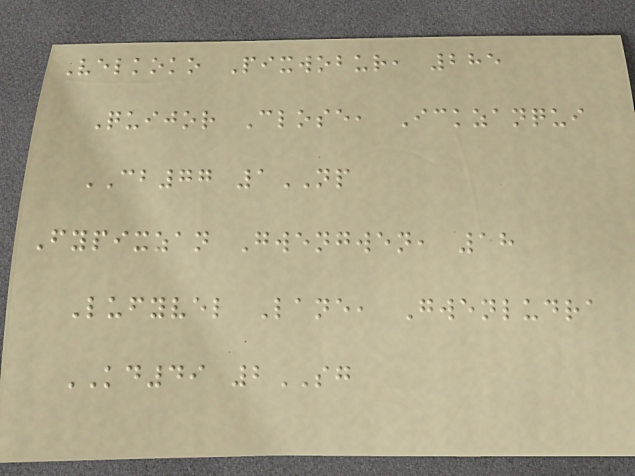Velkoko Pixwobur, 285
Quijor Close, Ickzanqui
CB77 1NP
Fypixzan Gwengwen, 18
Lufyvel Lane, Gwenludra
KD49 2SG
